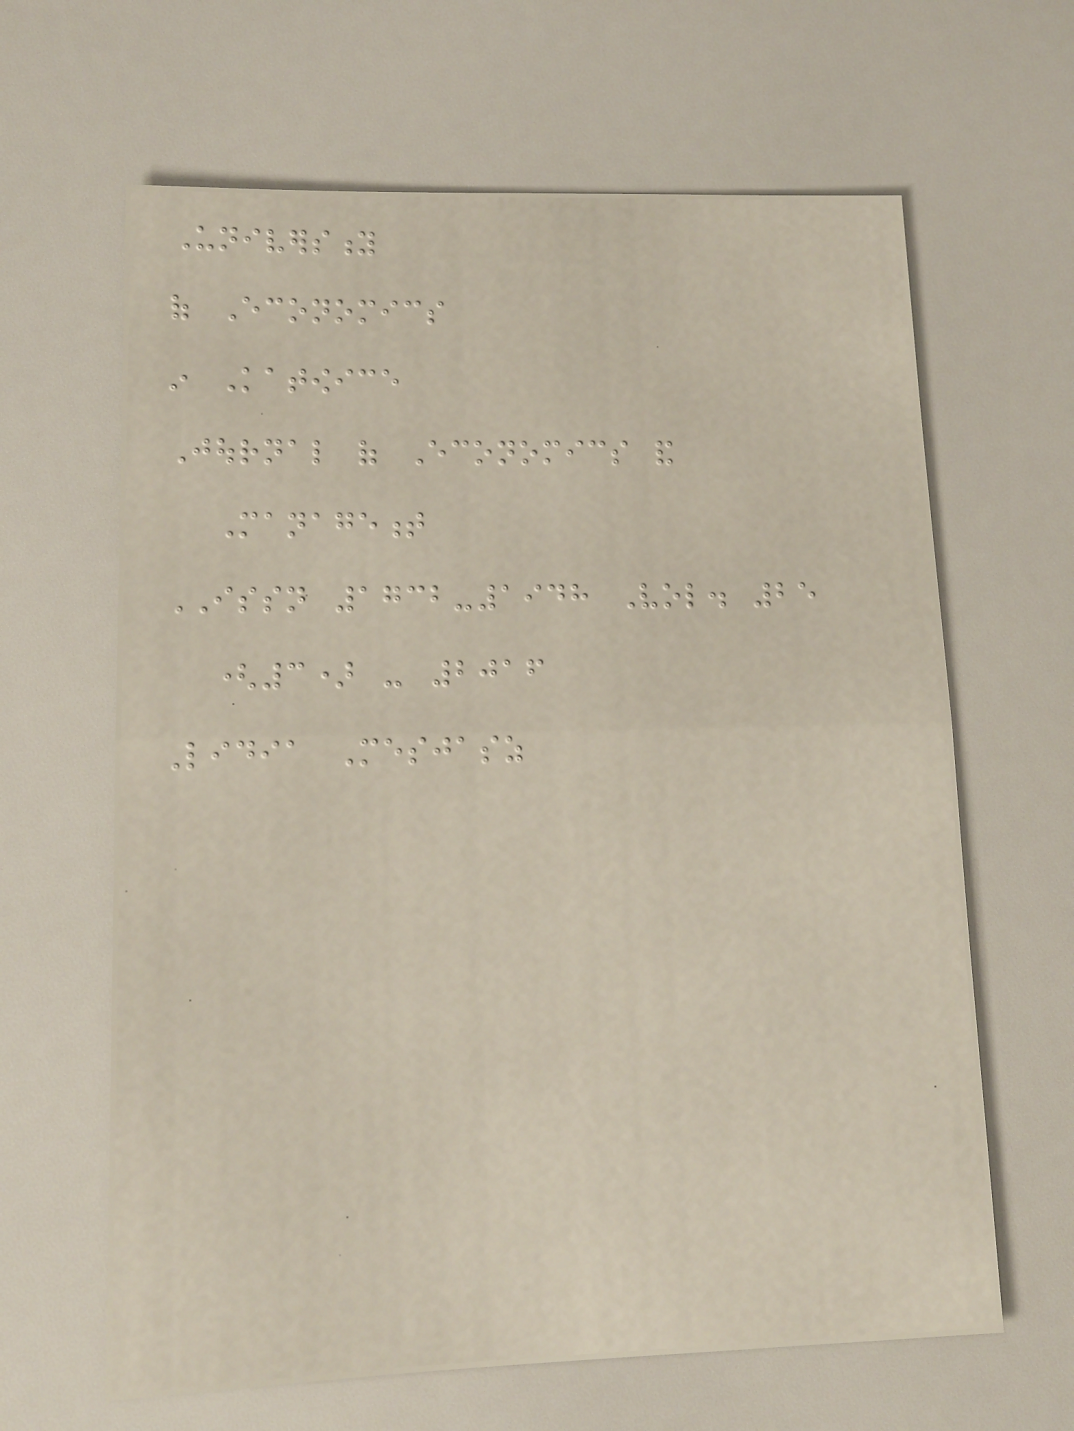University
of Economics
in Katowice
Journal of Economics and
Management
ISSN 1732-1948 Vol. 25
(3) - 2016
Lidia Mesjasz
